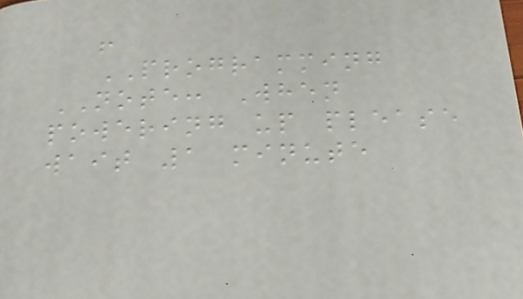!
PROGRAMMING
NOTE: When
powering up please
wait 1 minute
